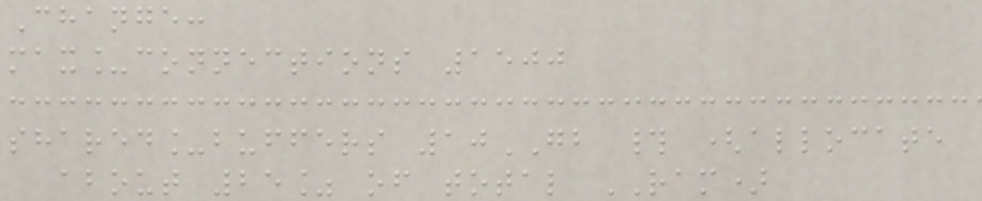Change:
max_connections 1500
shared_buffers 10GB # (allocate
about 25% of total RAM)
